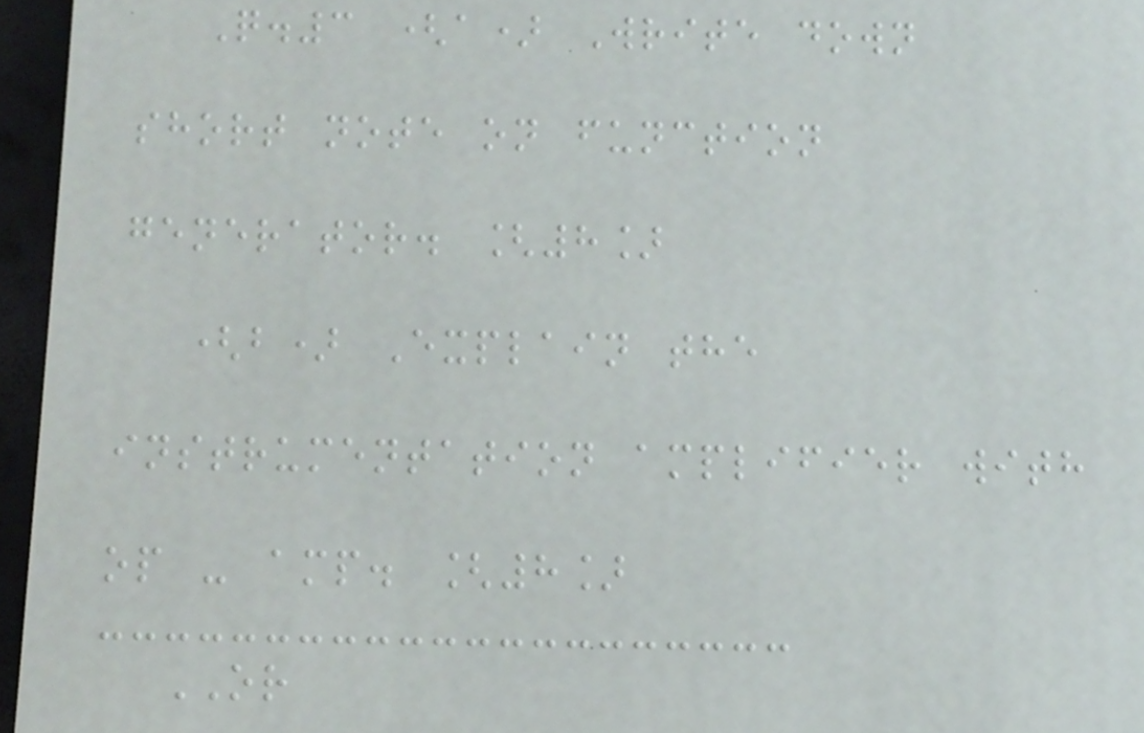Q.3 (a) Write down
short note on function
generator. [8]
(b) Explain the
instrumentation amplifier with
op - amp. [8]
OR
